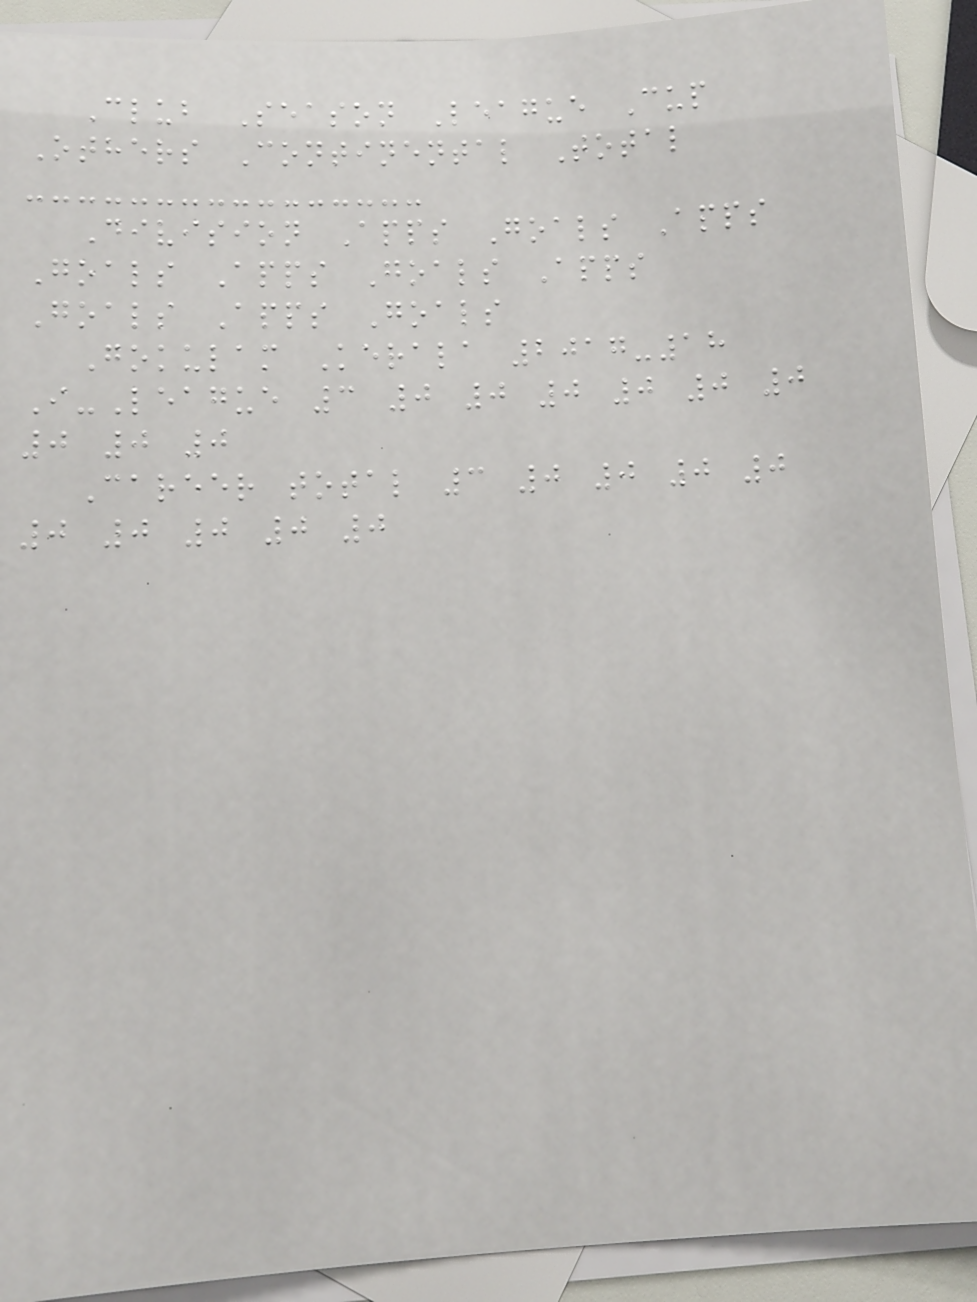Club Season League Cup
Others Continental Total
Division Apps Goals Apps
Goals Apps Goals Apps
Goals Apps Goals
Gokulam Kerala 2017-18
I-League 3 0 0 0 0 0 0
0 0 0
Career total 3 0 0 0 0
0 0 0 0 0
